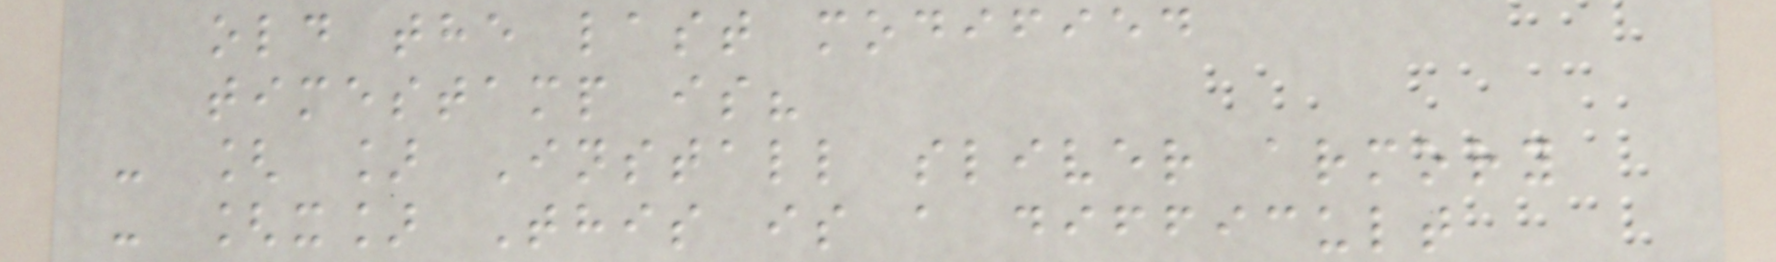old the last modified
timestamp is?
- [ ] Install sliver armory
- [x] This is a difficult
